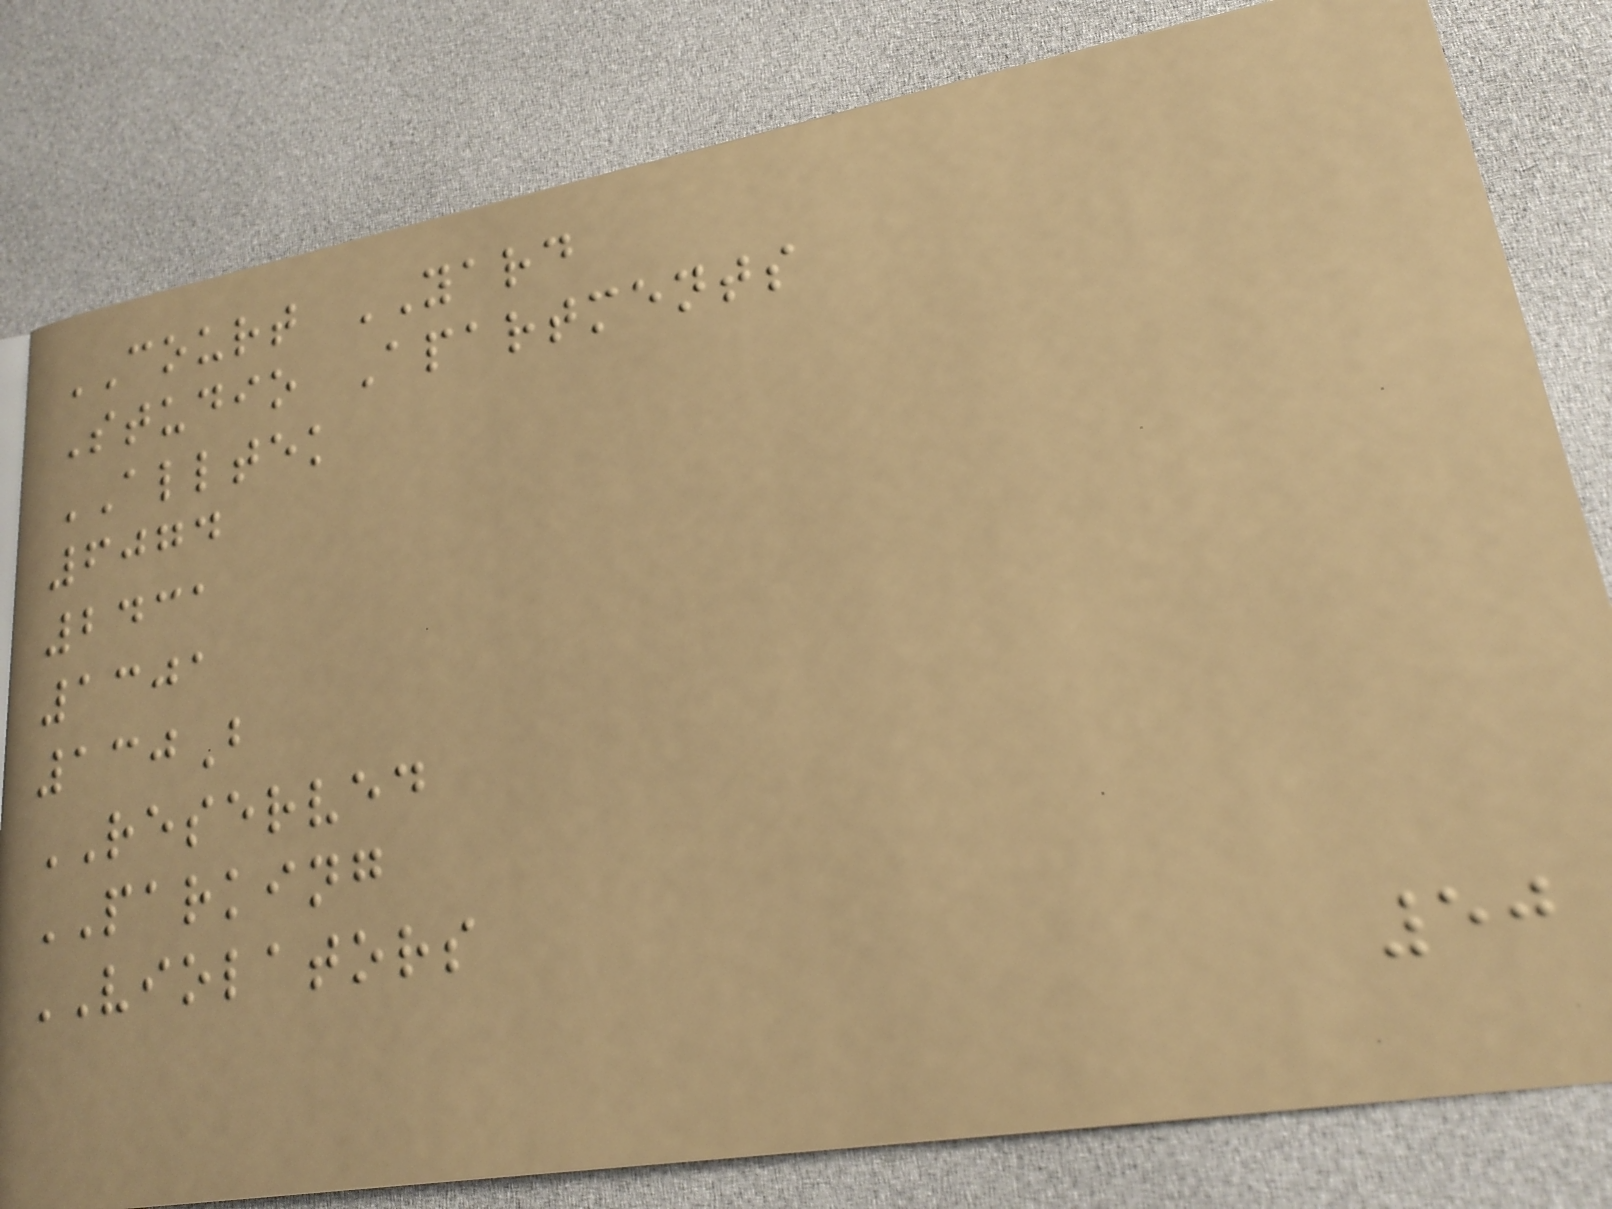COURT YARD
Studio Apartments
ALLTEK
6074
2431
1301
130B
RESERVED
PARKING
VIOLATORS
50
